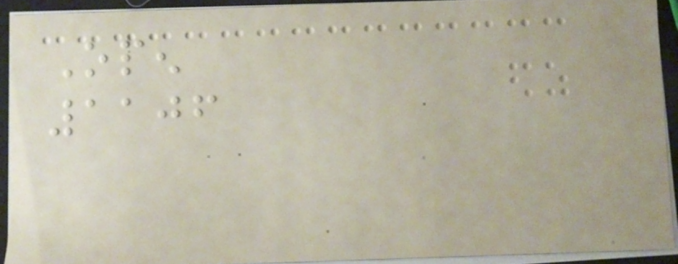Open
1106
